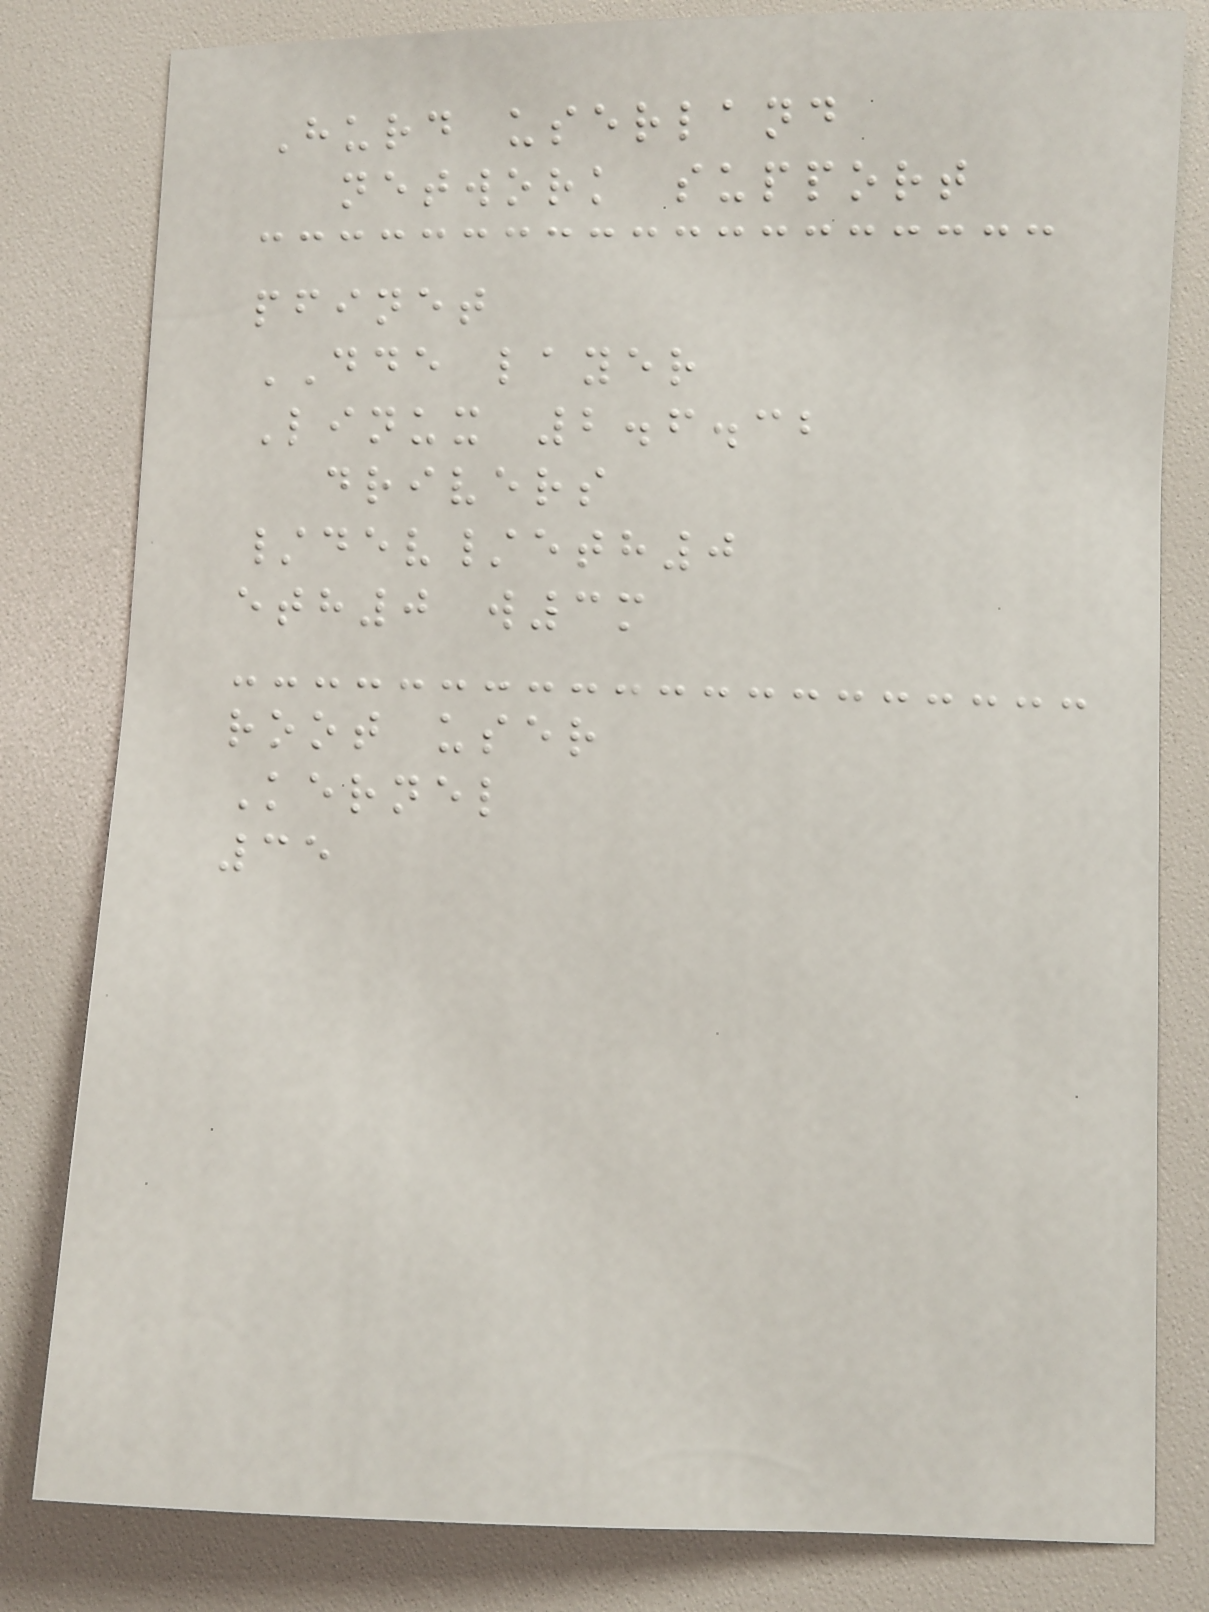Hurd userland
network support
pfinet
DDE layer
Linux 2.6.32
drivers
/dev/eth0
eth0 w3m
root user
Kernel
35
